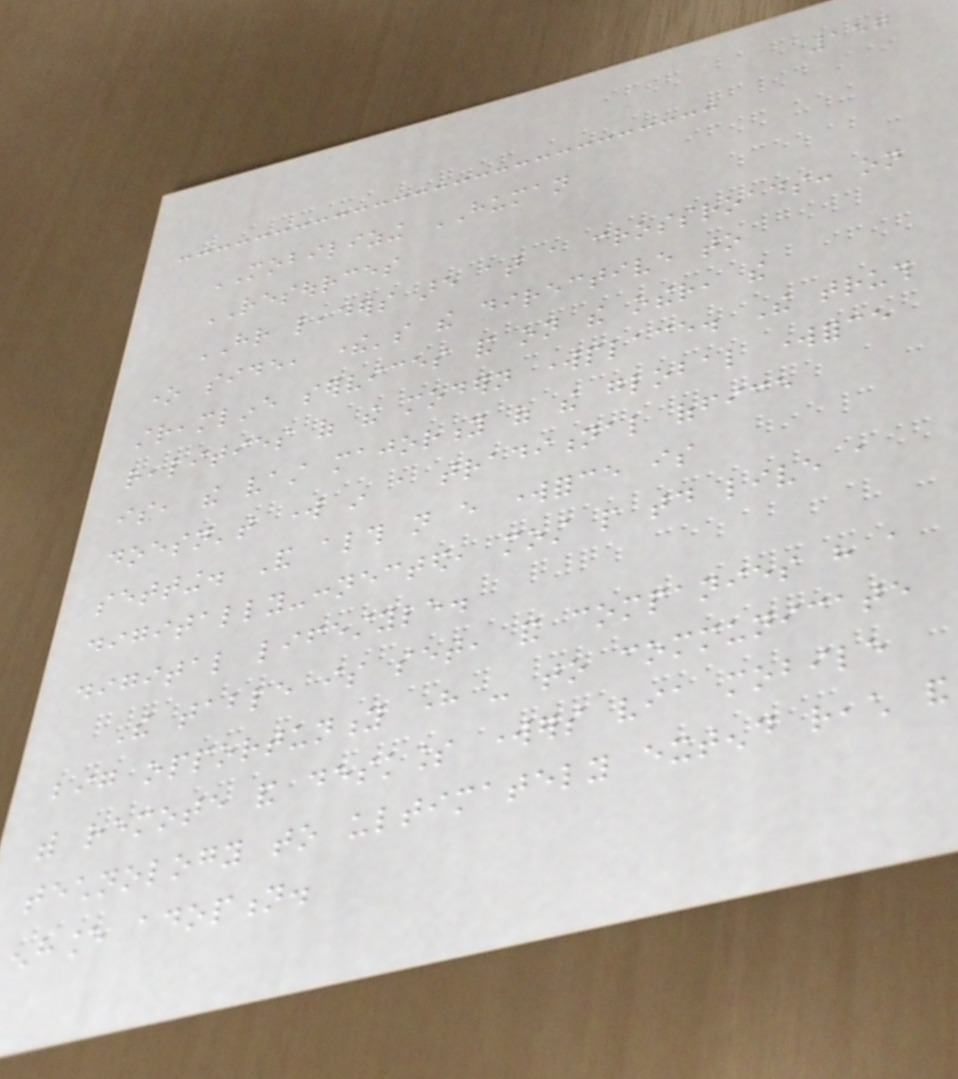157
MOBILIZING HUMAN
RESOURCES
HR leaders are at a crossroads: on
one side, there's the directive to
streamline services and on the other, the
realities of the modern workplace. The truth
is, the vast majority of the global workforce
doesn't work in a traditional office
setting. And although not every workforce is
digitally-connected, most people today live a
digital lifestyle.
The table is set, and companies have a
big opportunity here - to communicate
with remote and deskless workers via mobile
technology to ultimately extend reach and
enhance adoption.
